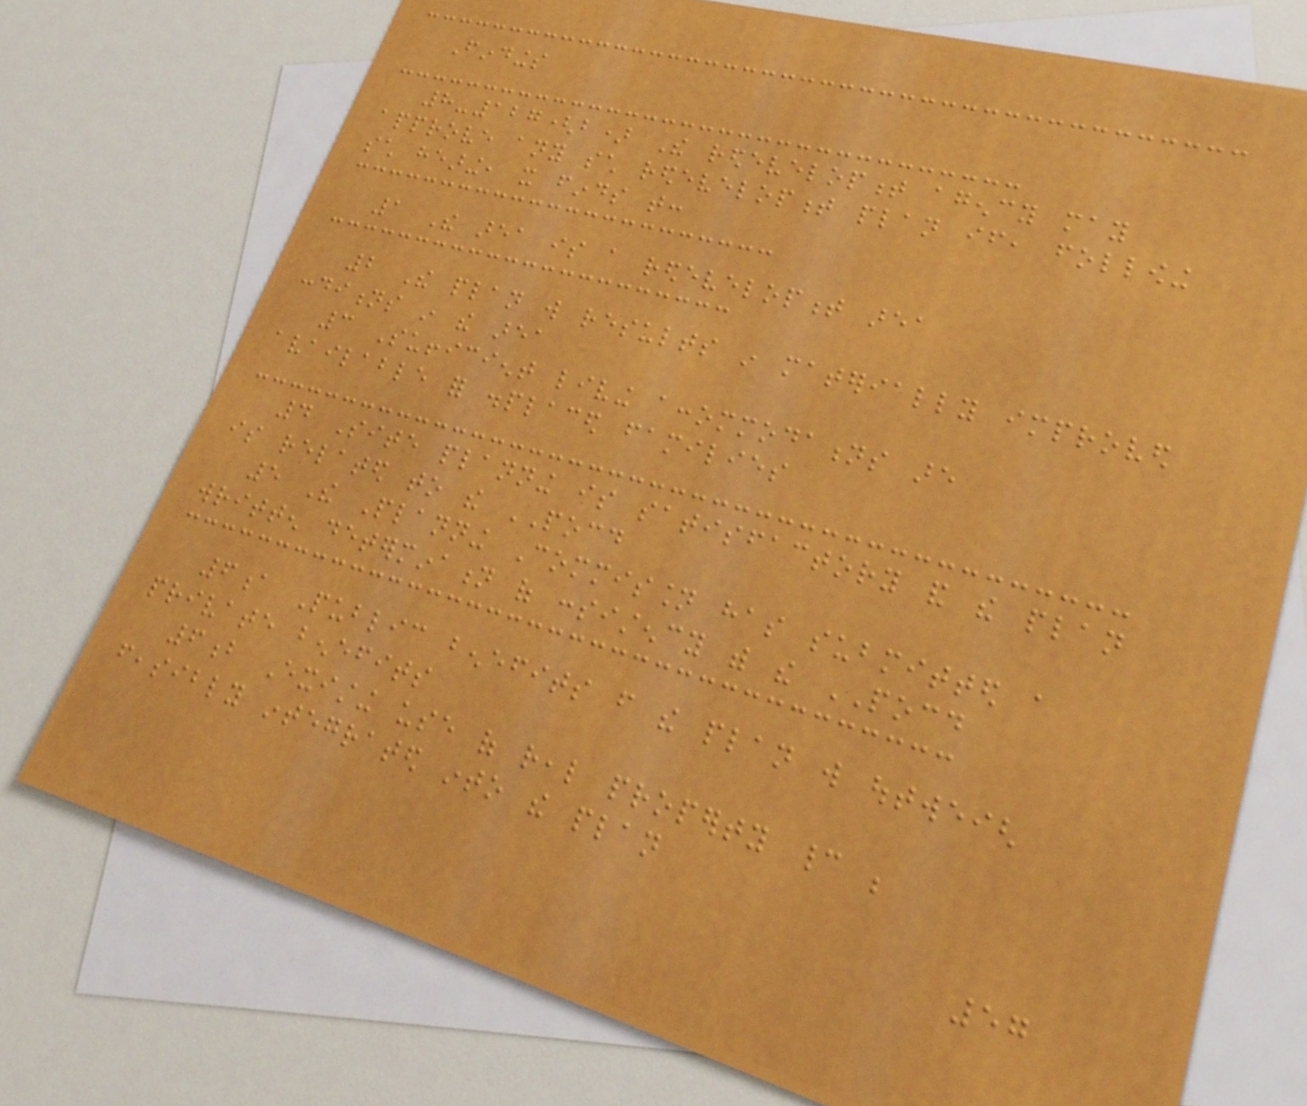Findings
8-127(b) The redevelopment agency may
approve any such redevelopment plan if, following
such hearing, it finds that:
1 The area is a redevelopment area
2 The plan will results in materially improved
conditions in the area
3 Sufficient living accommodations are
available for displaced families
4 Site planning is satisfactory and the plan
is related to the POCD
5 The Planning Commission has submitted a
written determination of consistency with the POCD
6a Public benefits from the plan will outweigh
private benefits
6b Existing use of real property cannot be
feasibly integrated into the plan
57
